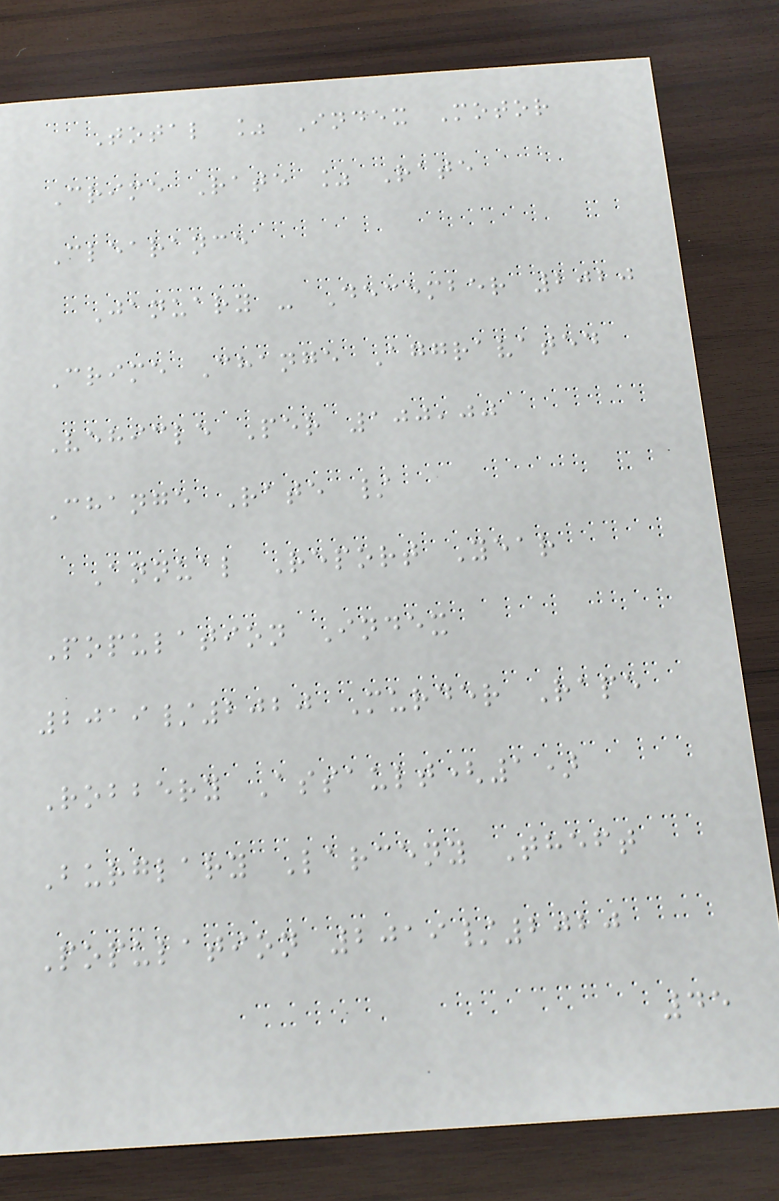Total % Index Motor
Crime Rate % Rate
Clearance
January - December 2020
Crime Change Aggravated
Vehicle Per 100,00
Change Rate /
Annual Report Year
Population Index
2019/2020 Murder Rape
Robbery Assault(1)
Burglary Larceny Theft
Population 2019/2020
45
